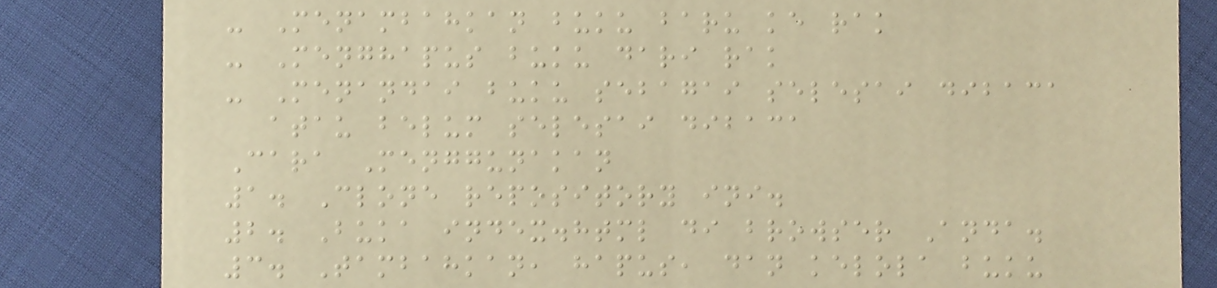- Menambahkan buku baru ke rak
- Menghapus buku dari rak
- Menandai buku sebagai selesai dibaca
atau belum selesai dibaca
Cara Menggunakan
1. Clone repository ini.
2. Buka index.html di browser Anda.
3. Tambahkan, hapus, dan kelola buku
